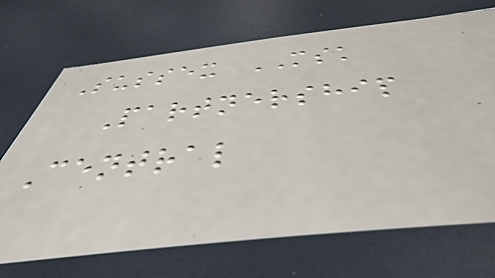Sussex MSK
Partnership
Central
